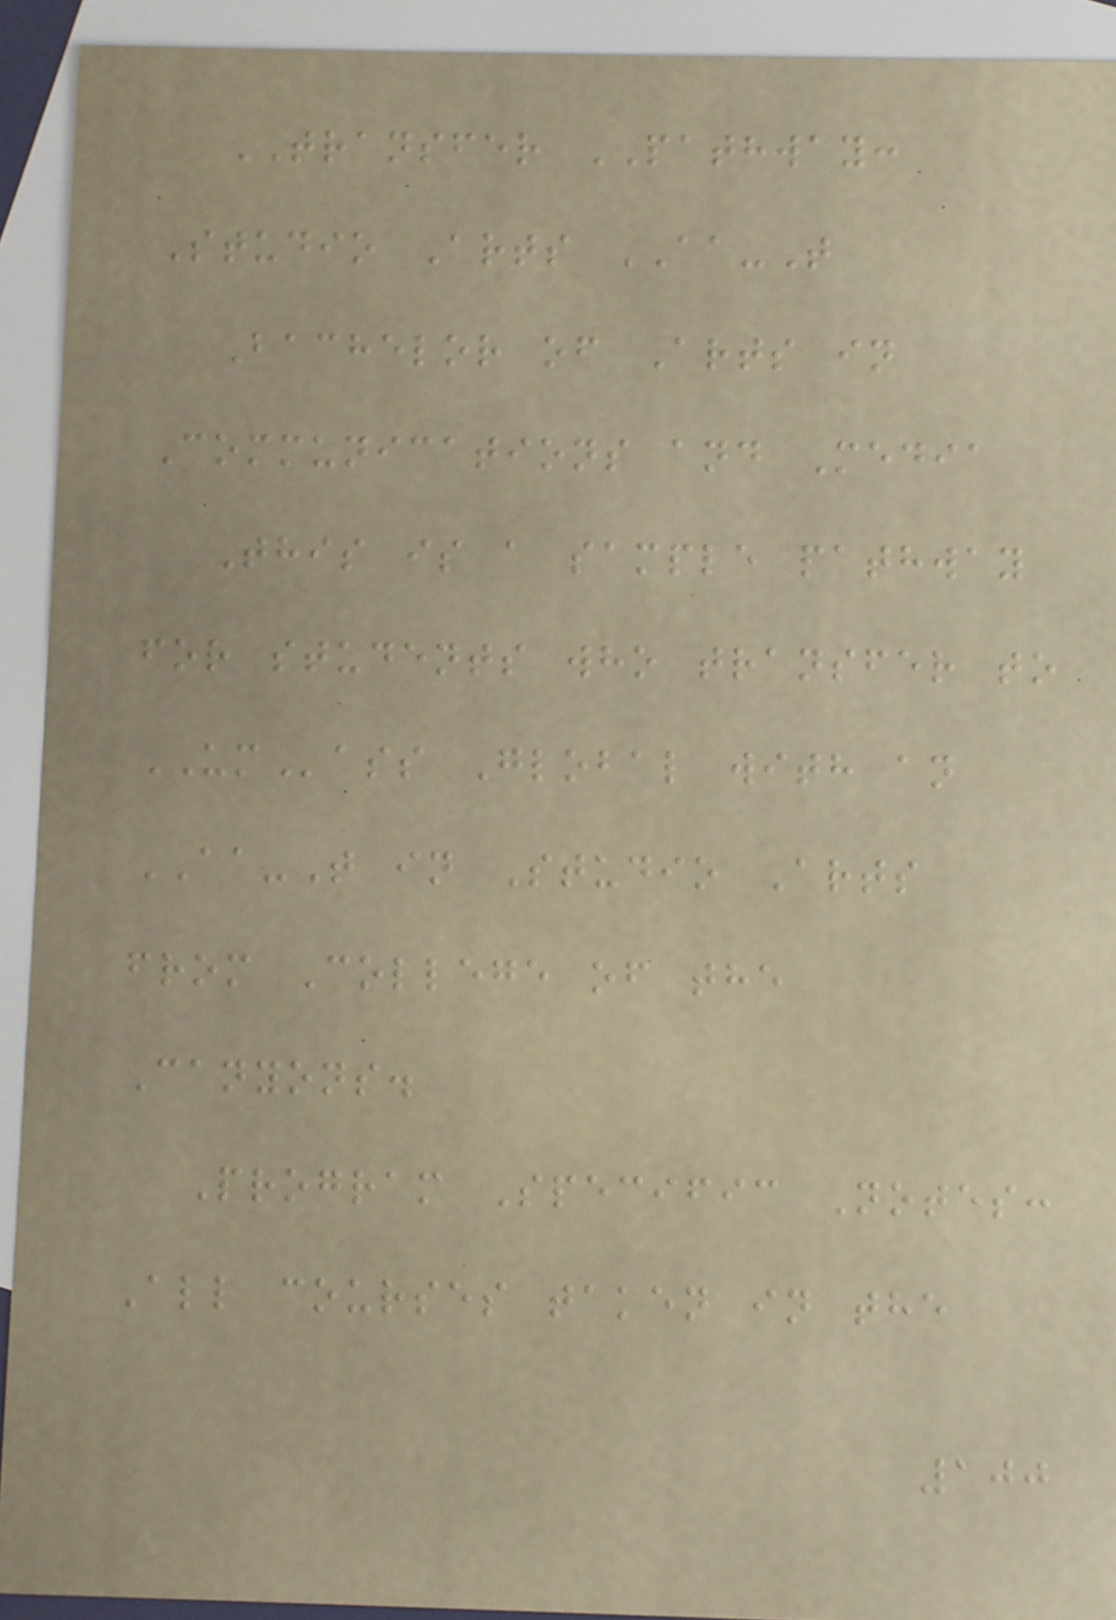TRANSFER PATHWAY:
Studio Arts AA-T
Bachelor of Arts in
Communications and Media
This is a sample pathway
for students who transfer to
UMass Global with an
AA-T in Studio Arts
from College of the
Canyons.
Program Specific Notes:
All courses taken in the
100
